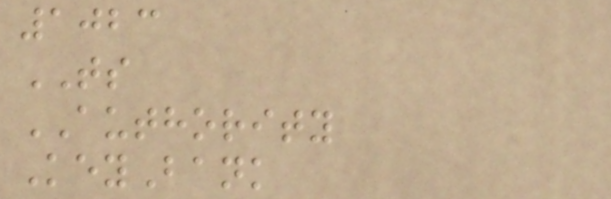1023
TS
AUTHORITY
KeyBank
